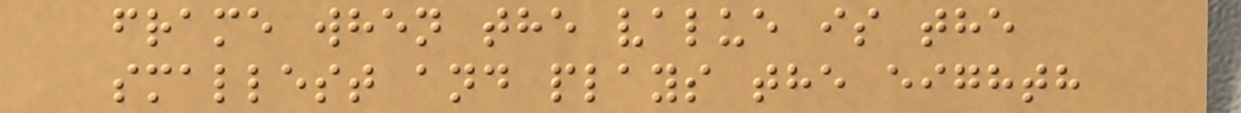frame when the value is the
smallest and plays the eighth
